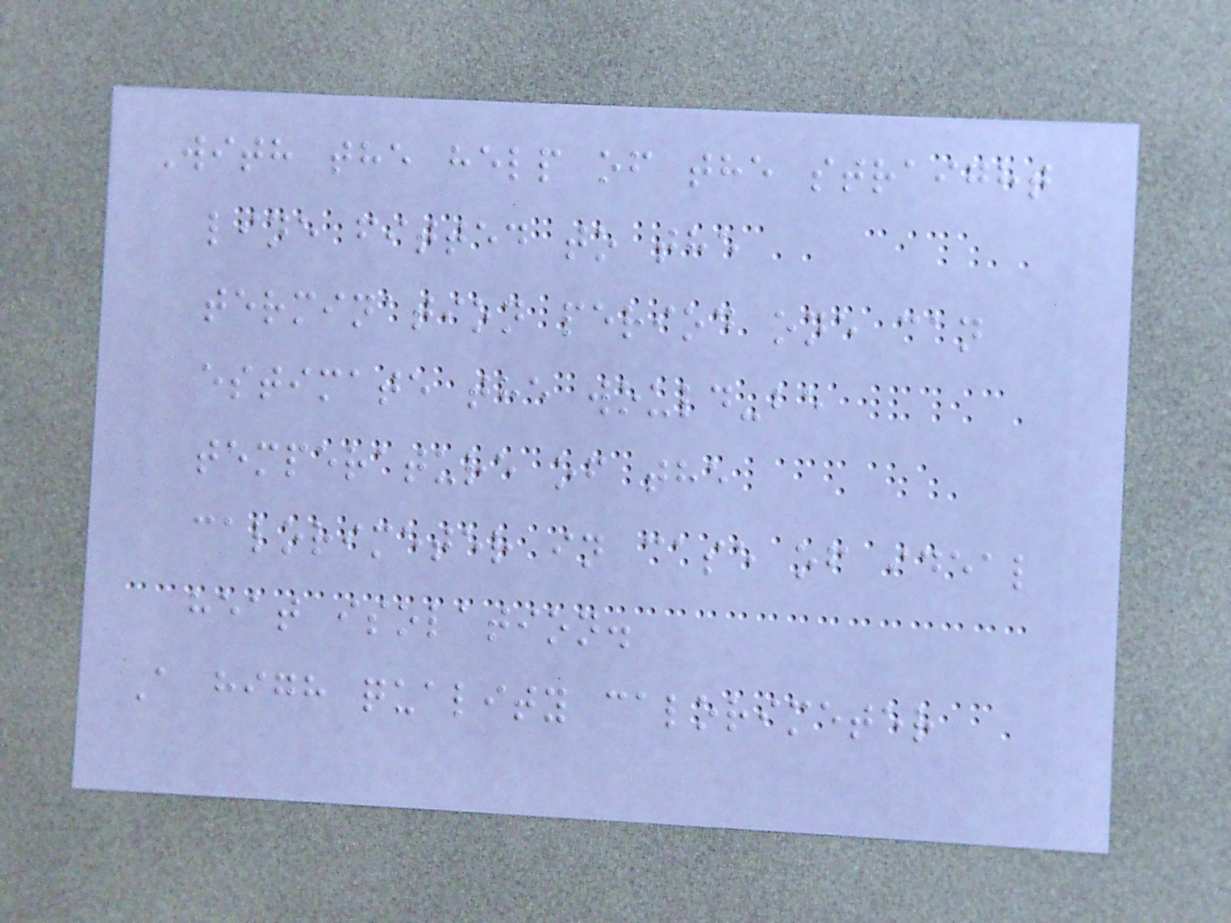With the help of the straight
line fitted to the
termination period one can
estimate the would-be
temperature of the
calorimeter in case of ideal
heat isolation.
A high quality calorimeter
